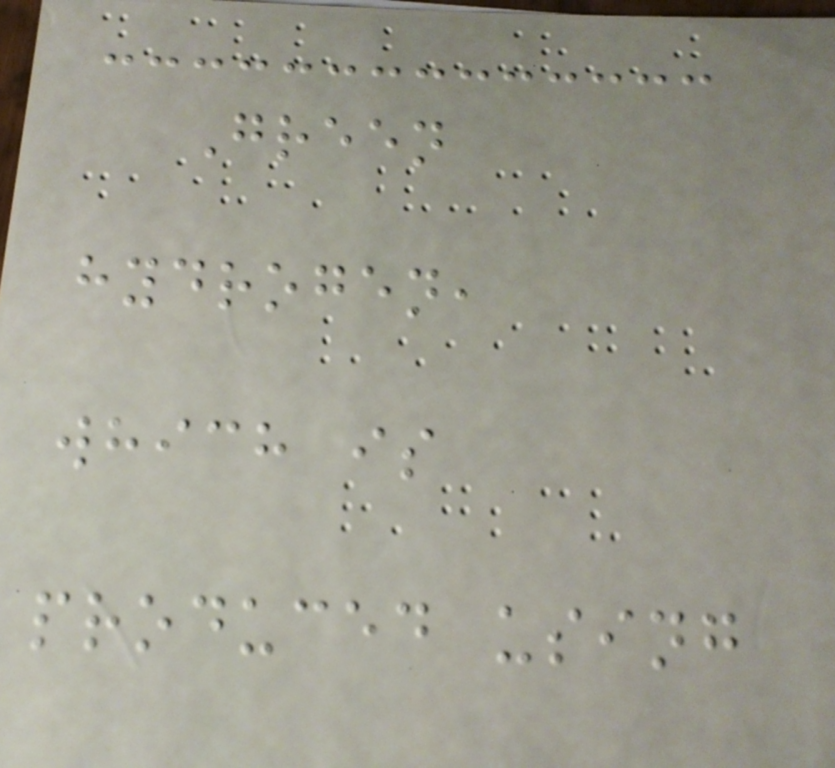Green
hydrogen,
which is
produced using
